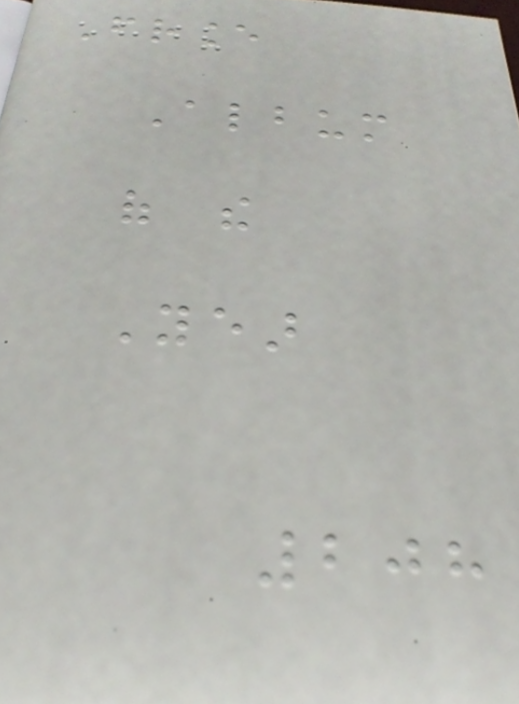France
Album
of the
Year
208
